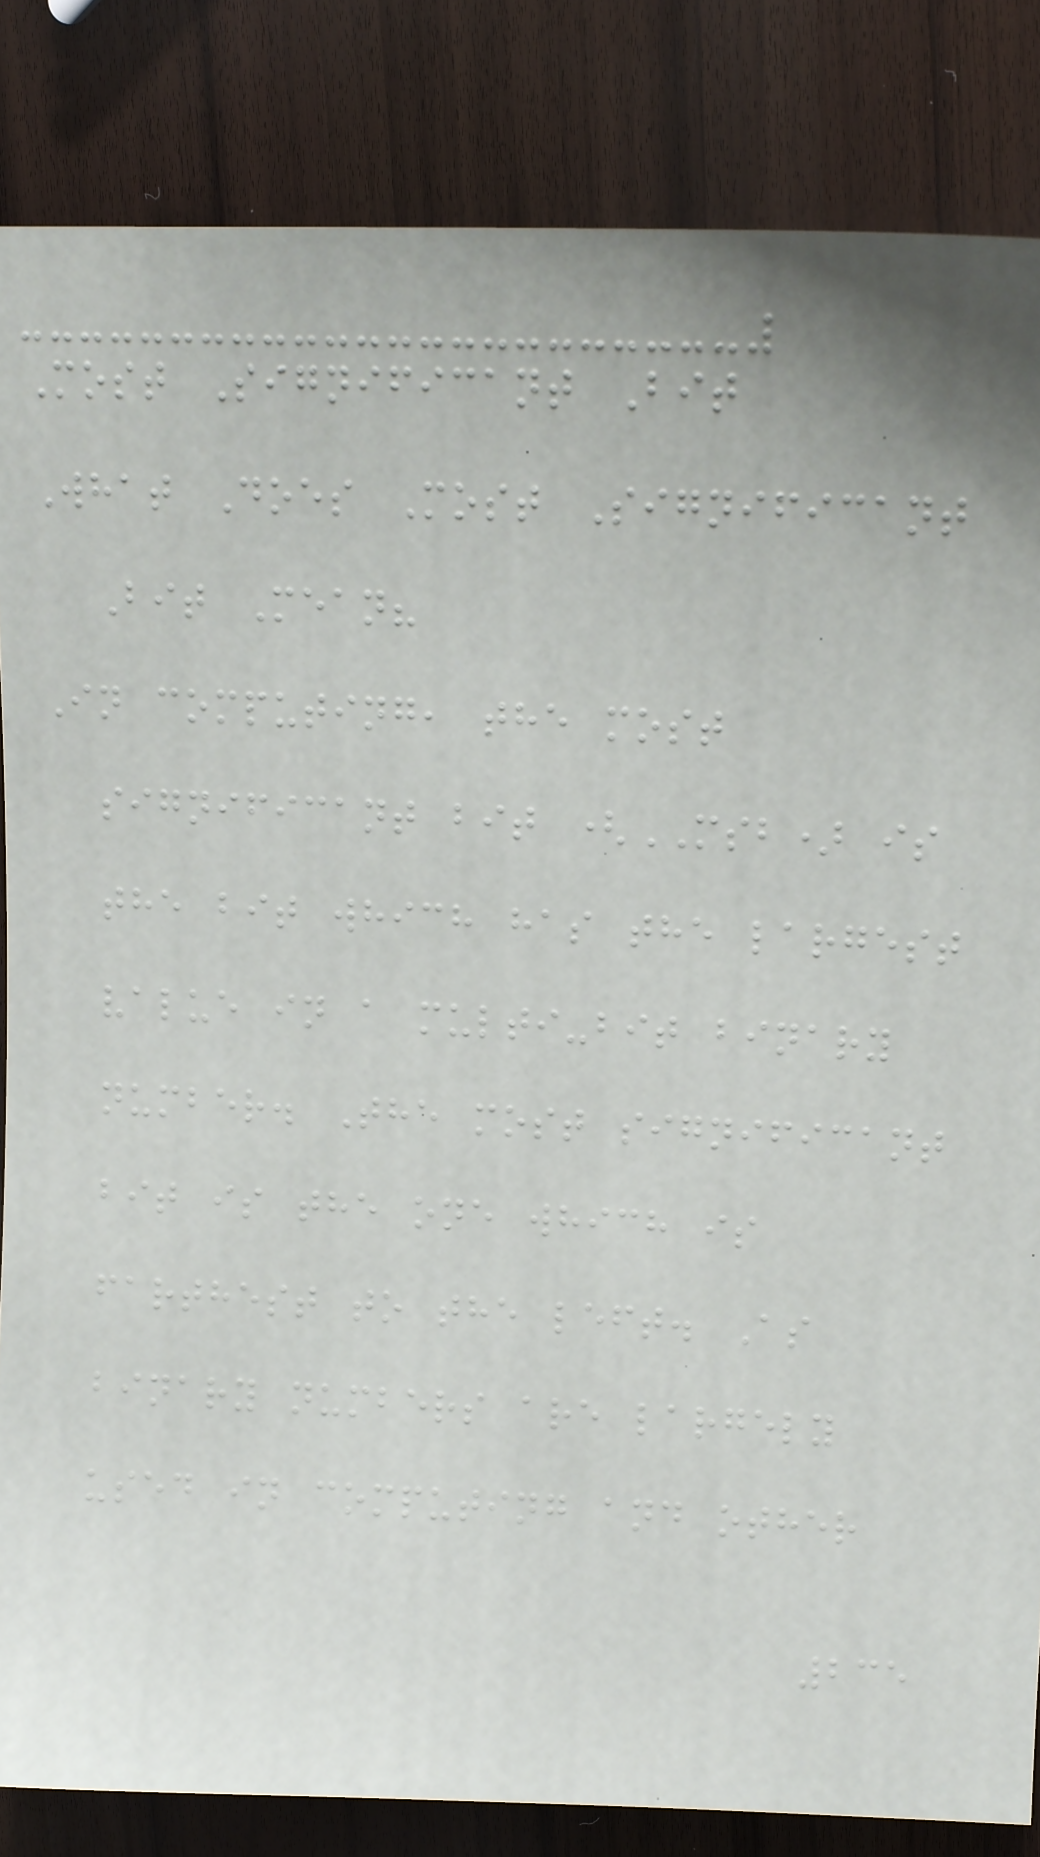Most Significant Bit
What Does Most Significant
Bit Mean?
In computing, the most
significant bit (MSB) is
the bit which has the largest
value in a multi-bit binary
number. The most significant
bit is the one which is
farthest to the left. As
binary numbers are largely
used in computing and other
235
